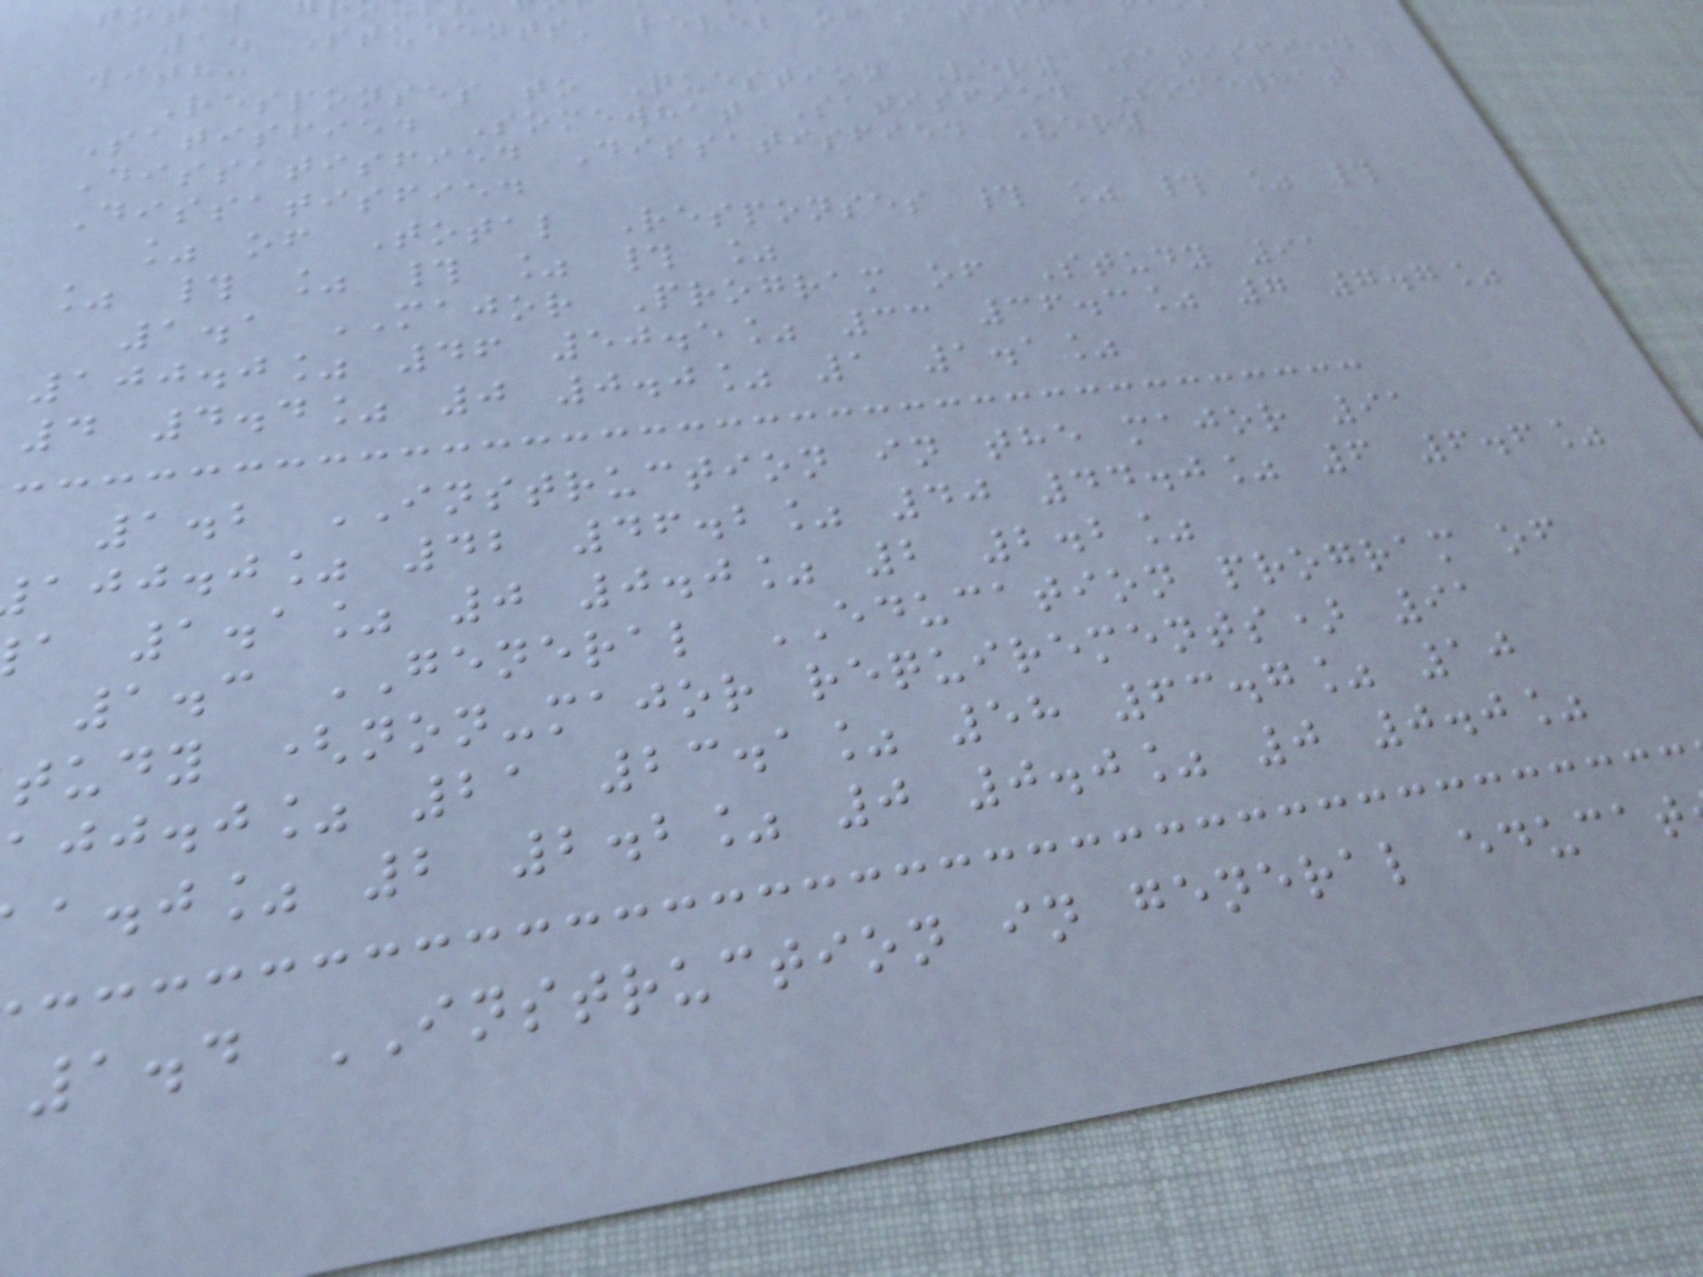1. Students' level of sat
with:
Responses to Question Very Satisfied
Satisfied Somewhat Satisfied Somewhat
Dissatisfied Dissatisfied Very
Dissatisfied
% of Total Responses # % # % #
% # % # % # %
1.1 MAJOR Program of Study 91
100.0% 46 50.5% 33 36.3% 7 7.7%
4 4.4% 0 0.0% 1 1.1%
1.2 INSTRUCTION in the major 91
ajj.j% 42 46.2% 40 44.0% 6 6.6%
a 1.1% 0 0.0% 2 2.2%
1.3 GENERAL EDUCATION program of
tudy (non-major requirements) 91
ajj.j% 21 23.1% 58 63.7% 10
a.j% 2 2.2% 0 0.0% 0 0.0%
1.4 INSTRUCTION in general educat
